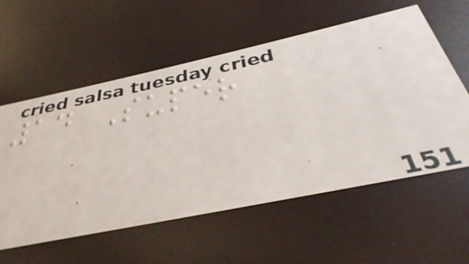14 Super
